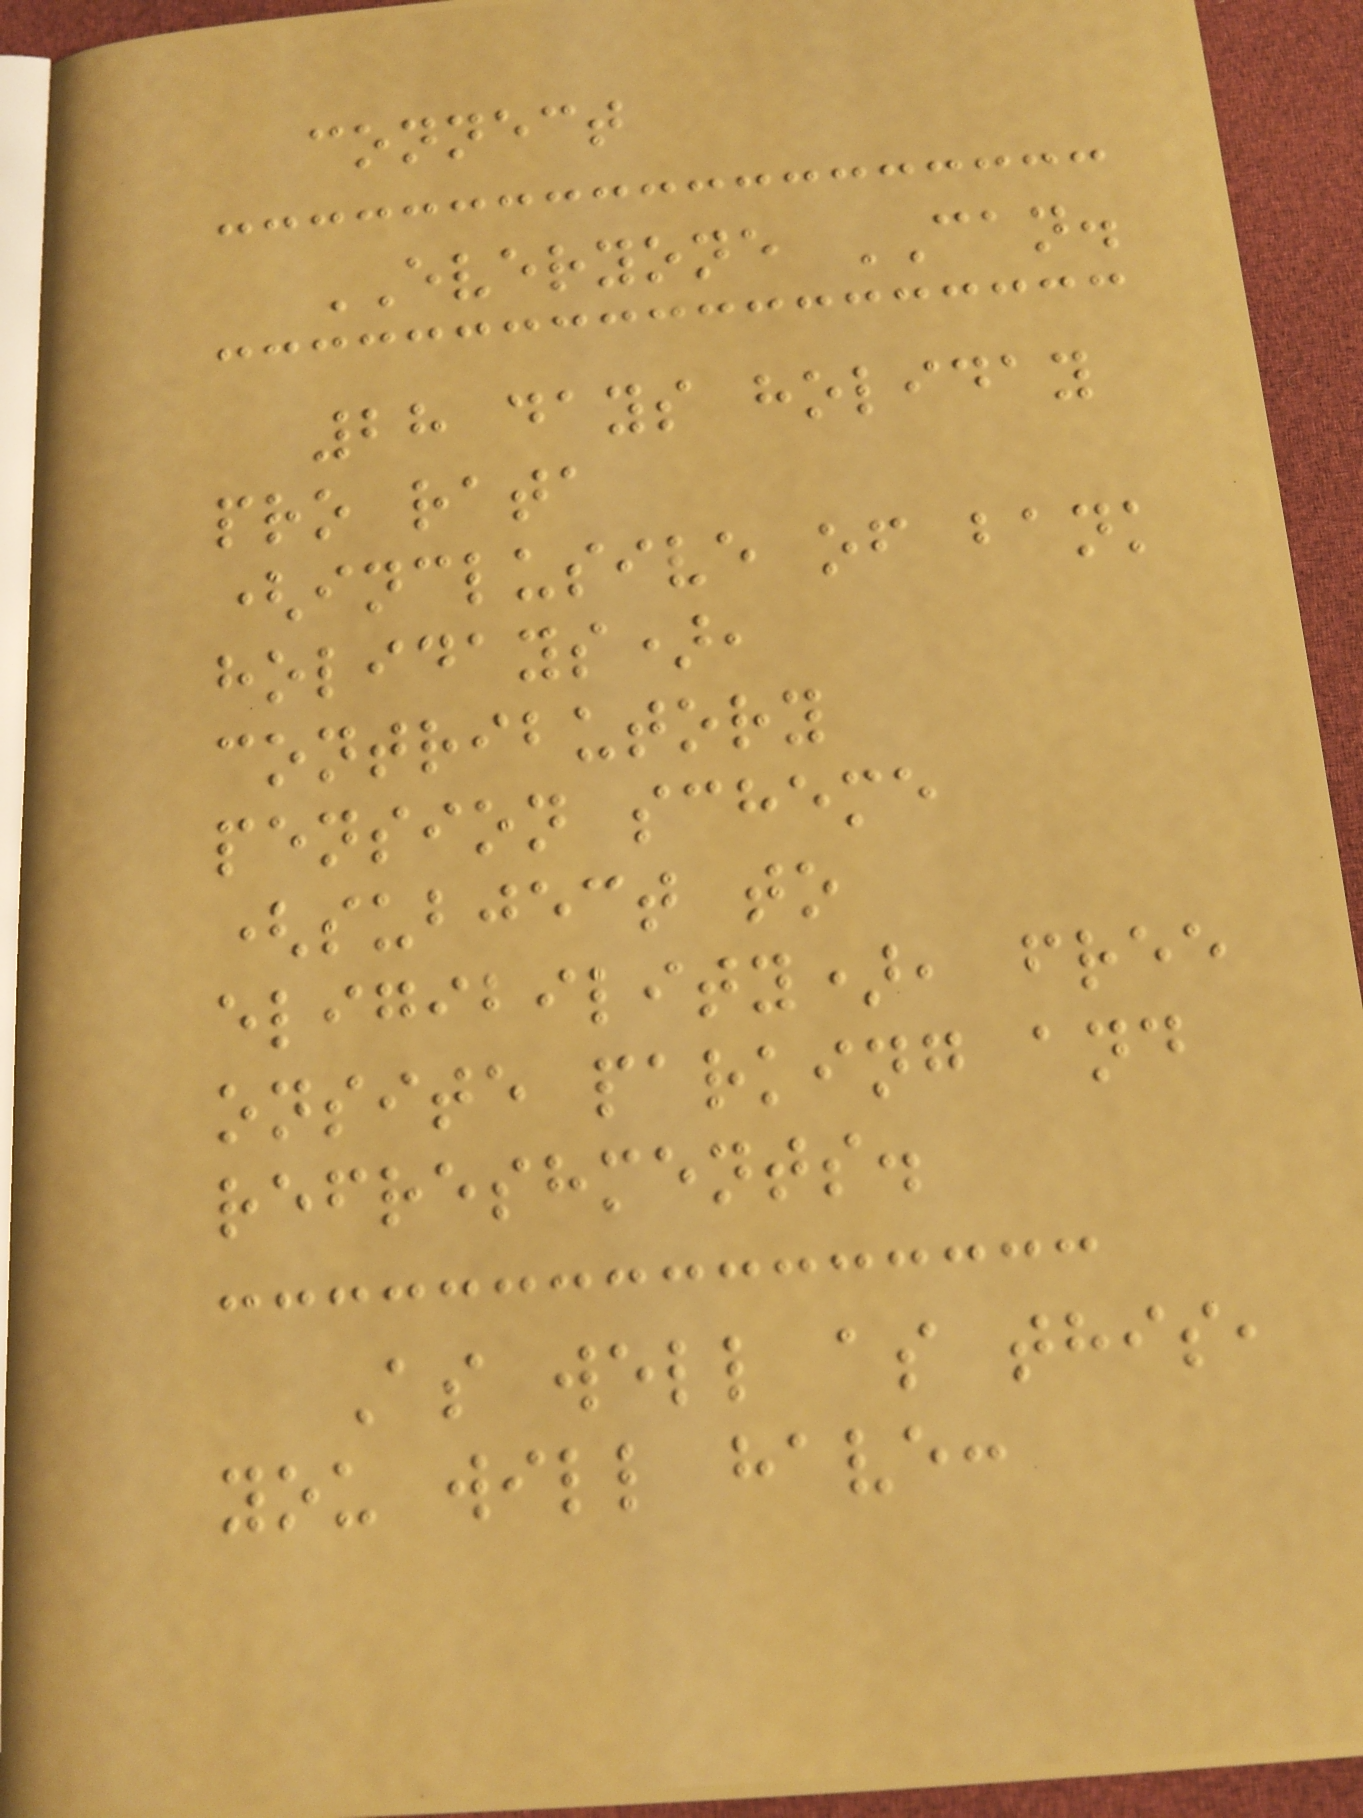connect
EVERYONE CAN.
28 days holiday
pro rata
(inclusive of bank
holidays),
contributory
pension scheme
(subject to
eligibility), free
onsite parking and
refreshments.
As well as this,
you will have:
